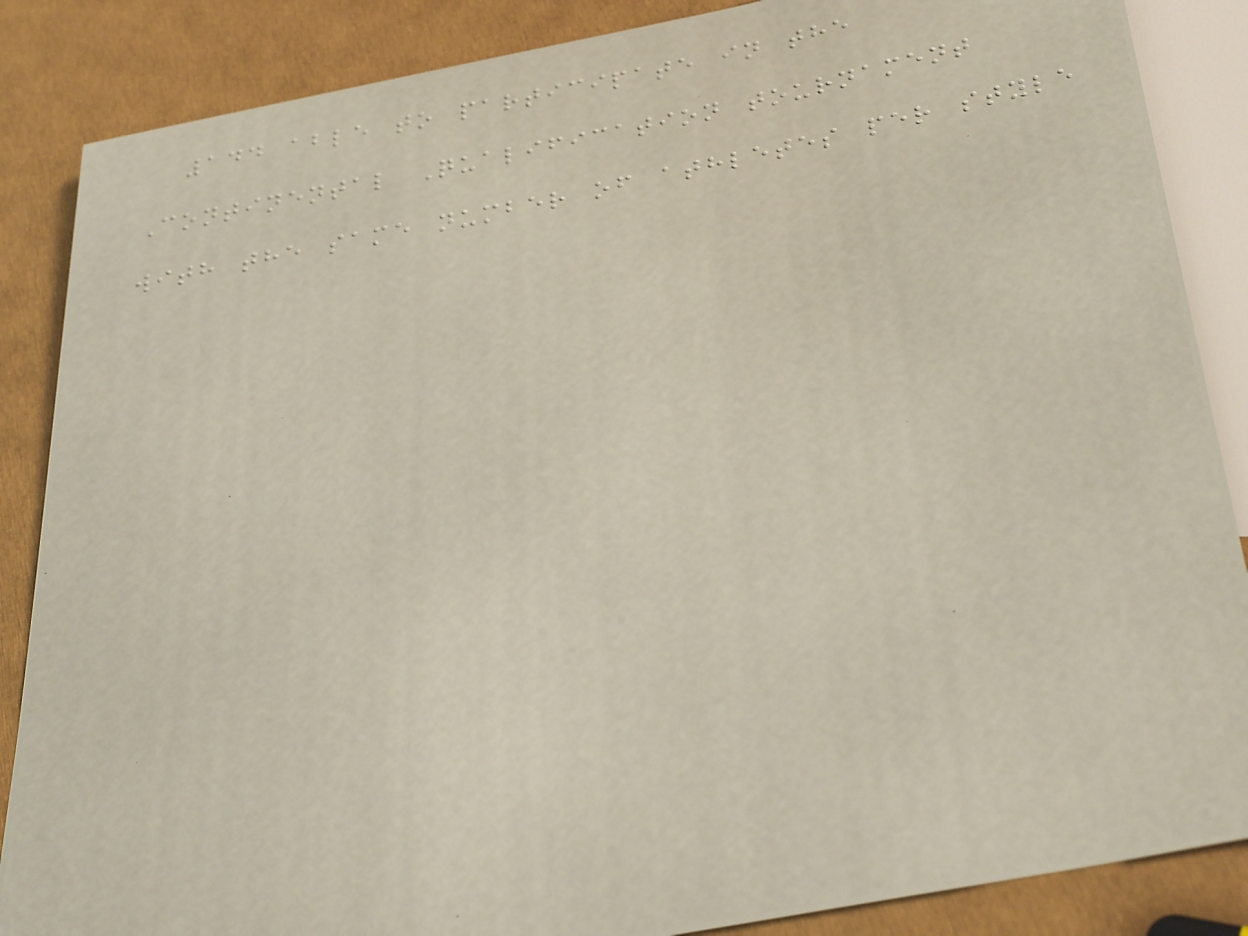144 able to participate in the
Continental Qualification tournament
with the same number of athletes per style
